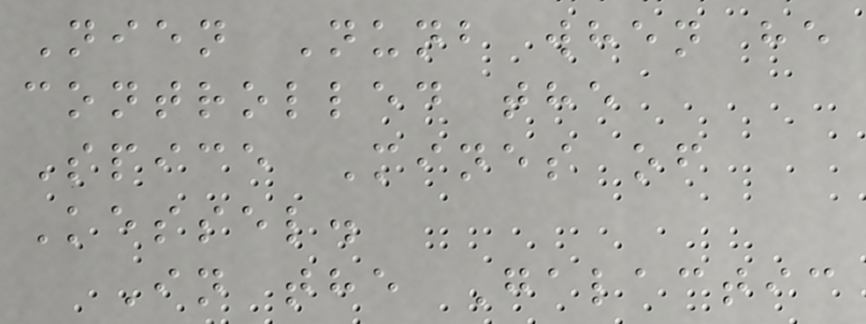Nien Nunb when he
controlled the
Spice Mines of
Kessel.
In the Galactic
